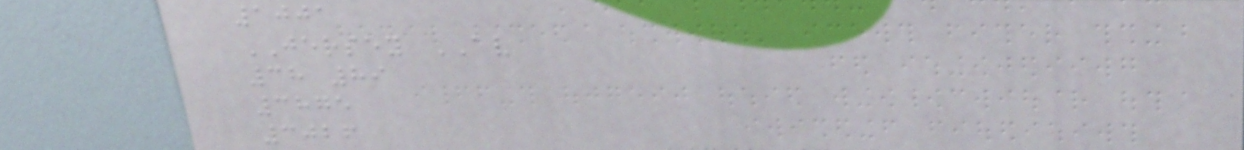1001
JERSEY AV
38 89
3875
3026
